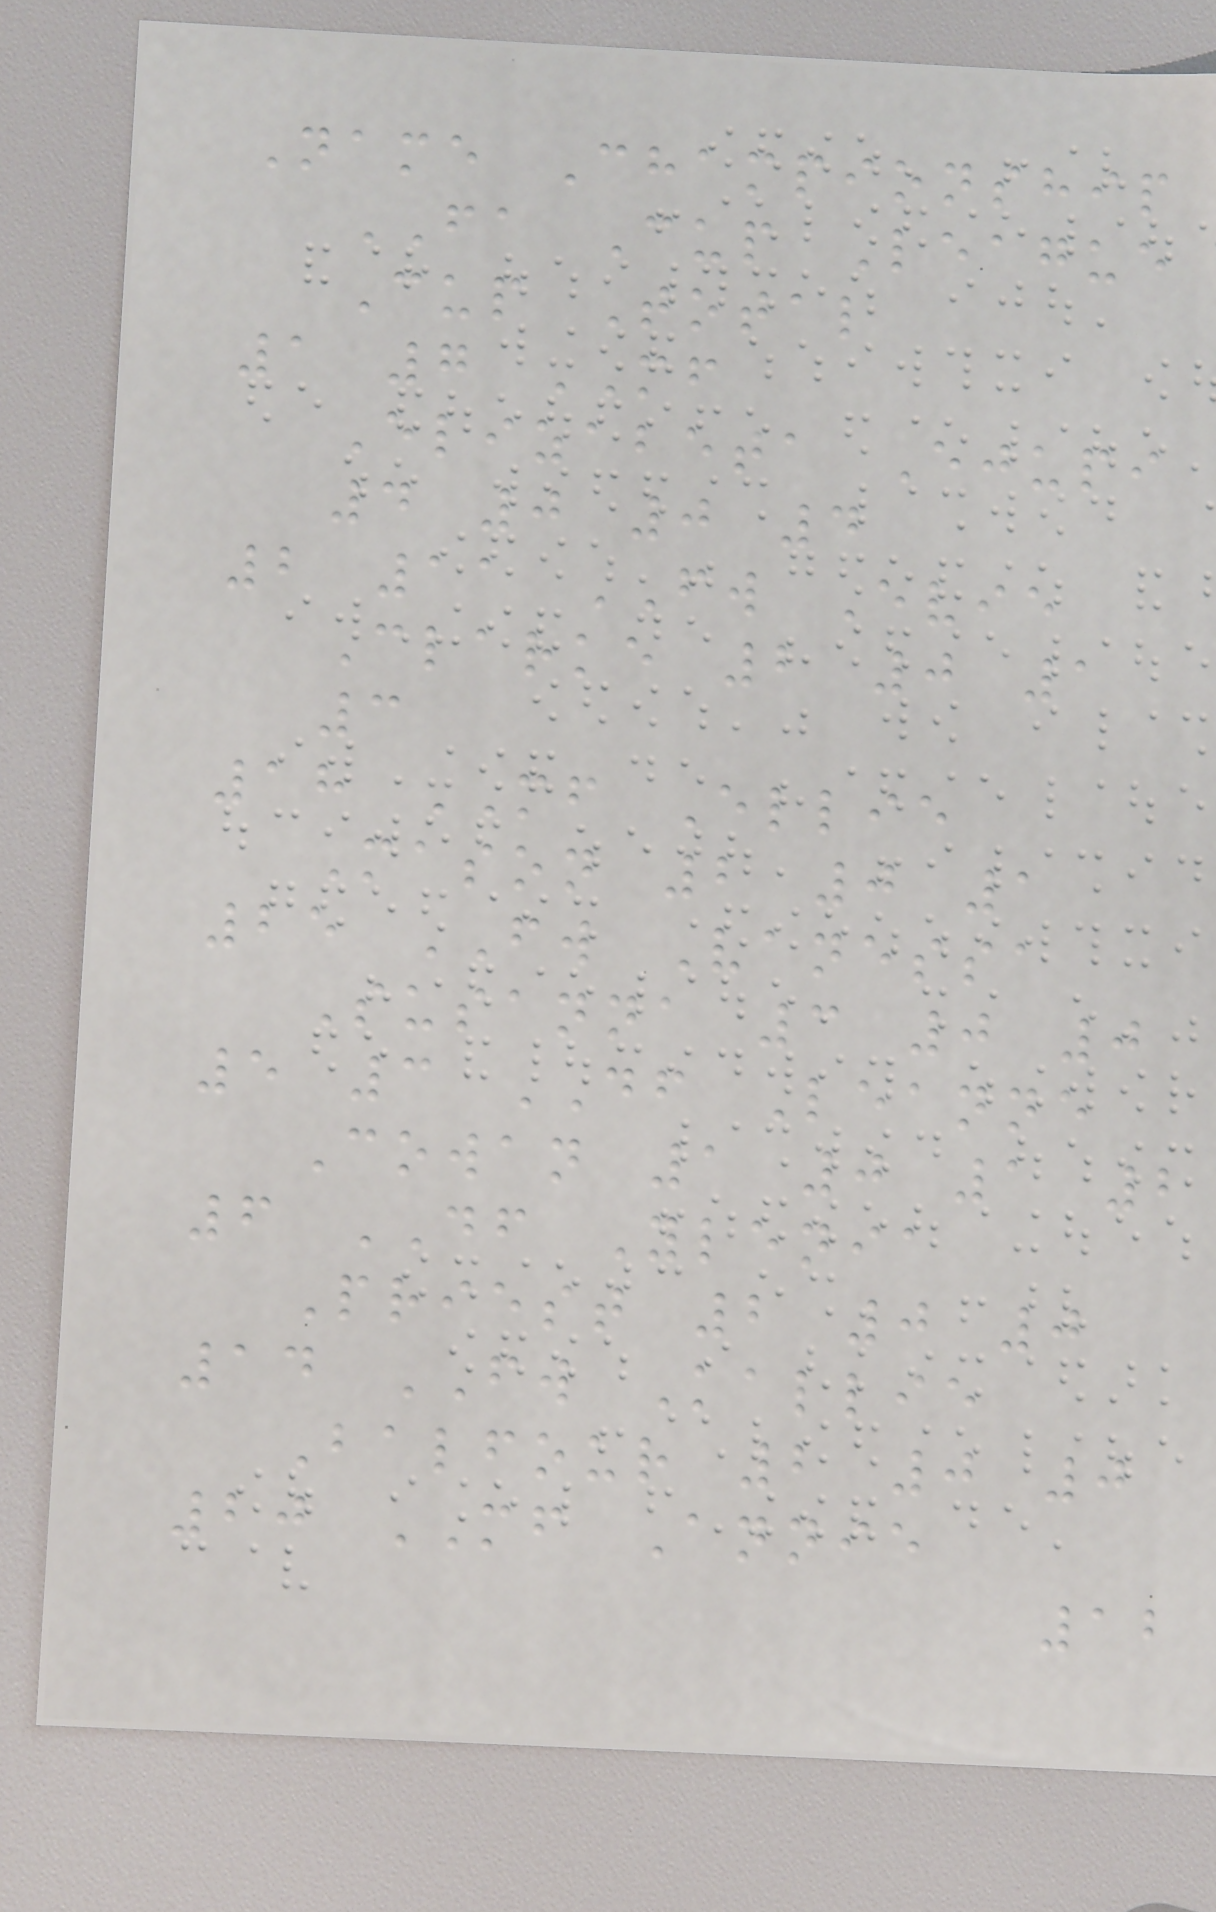Name Championship
FA Cup League
Cup Total
1 7 MF
Elizabeta Ejupi
4 0 0 4
2 11 FW Evie
Clarke 2 0 1
3
18 MF Ellie
Mason 2 0 1
25 FW Vanessa
Susanna 3 0 0
5 3 DF Leanne
Cowan 1 0 1 2
6 DF Ylenia
Priest 2 0 0
14 FW Kallie
Balfour 2 0 0
20 MF Annie
12
